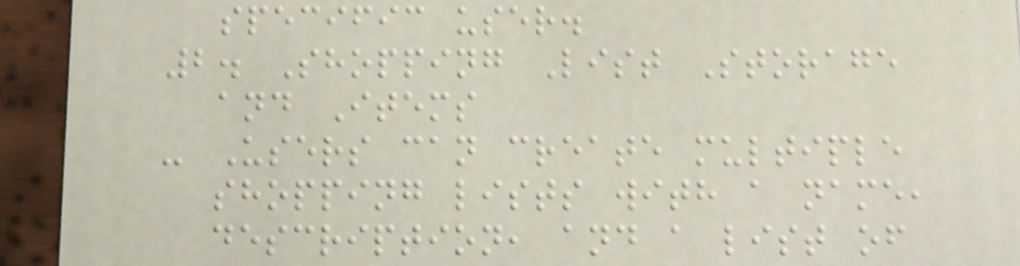specific user.
2. Shopping List Storage
and Items
- Users can create multiple
shopping lists with a name,
description, and a list of
